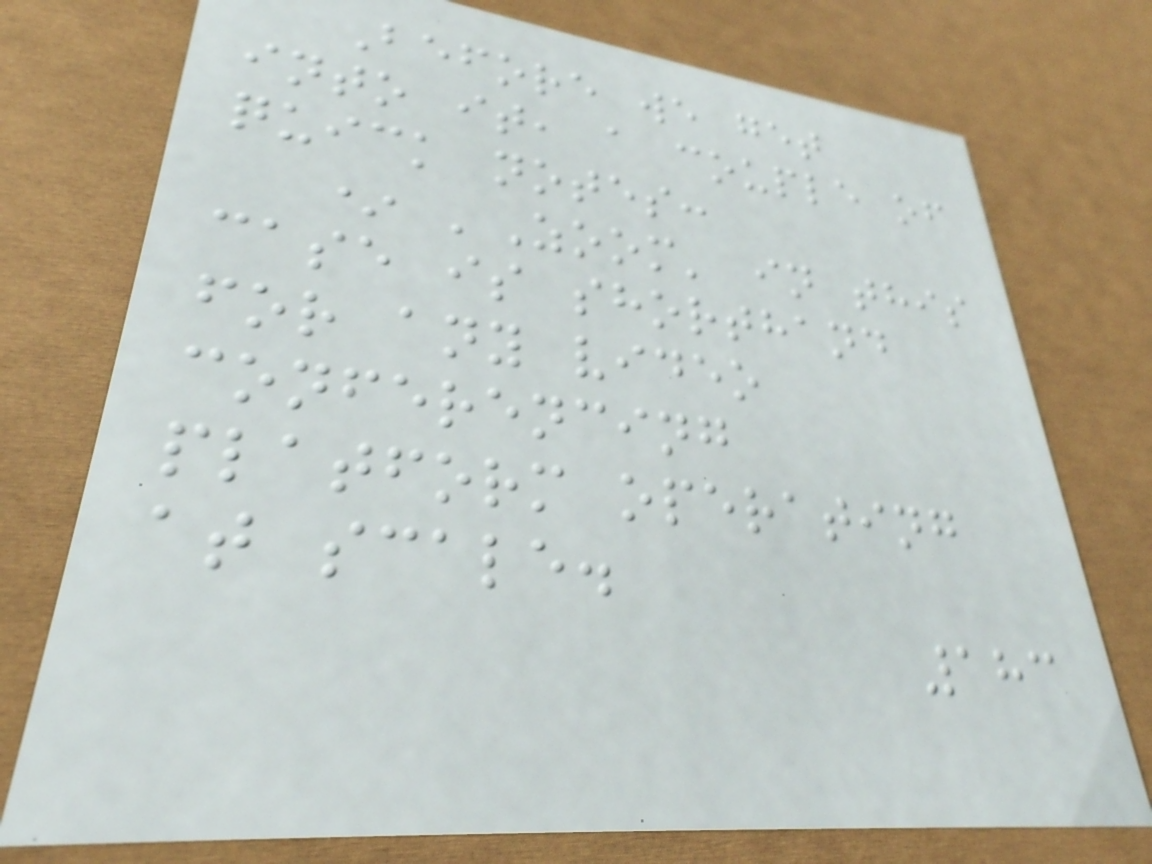Before we get
into it, a couple of
quick notes:
* 'Zoom' in this
case is shorthand
for any video
conferencing
platform operating
at scale.
183
